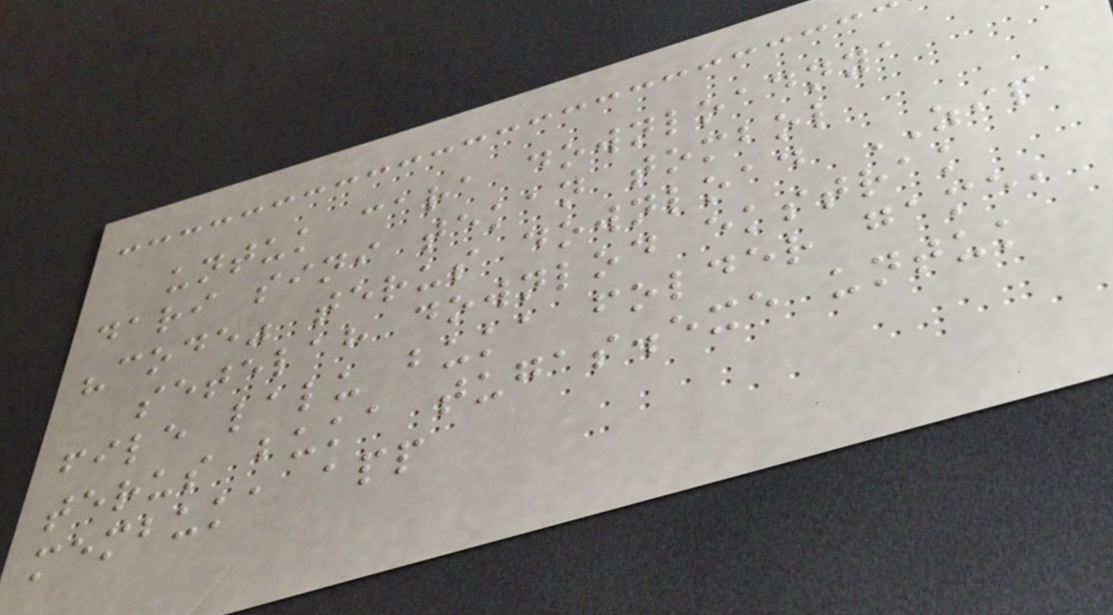untuk cara downloadnya
dari sini tekan tombol
"code" terus download ZIP
setelah downlod ekstrak
file lalu buka folder game,
terus buka tugas.exe untuk
membuka app
